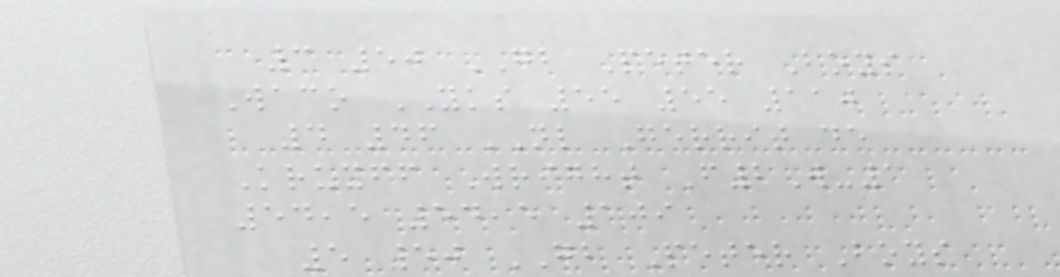3 50 GB Peter Boys
Waco YKS 55 55 110
4 46 NL Gerrit de
Kruyff Wright F2W-1
54,5 54,5 109
5 50 GB Peter Boys
